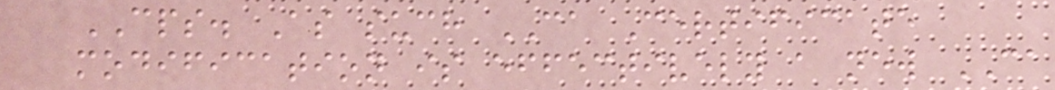CPS. As such CA Certificate
modification is effectively a new CA
